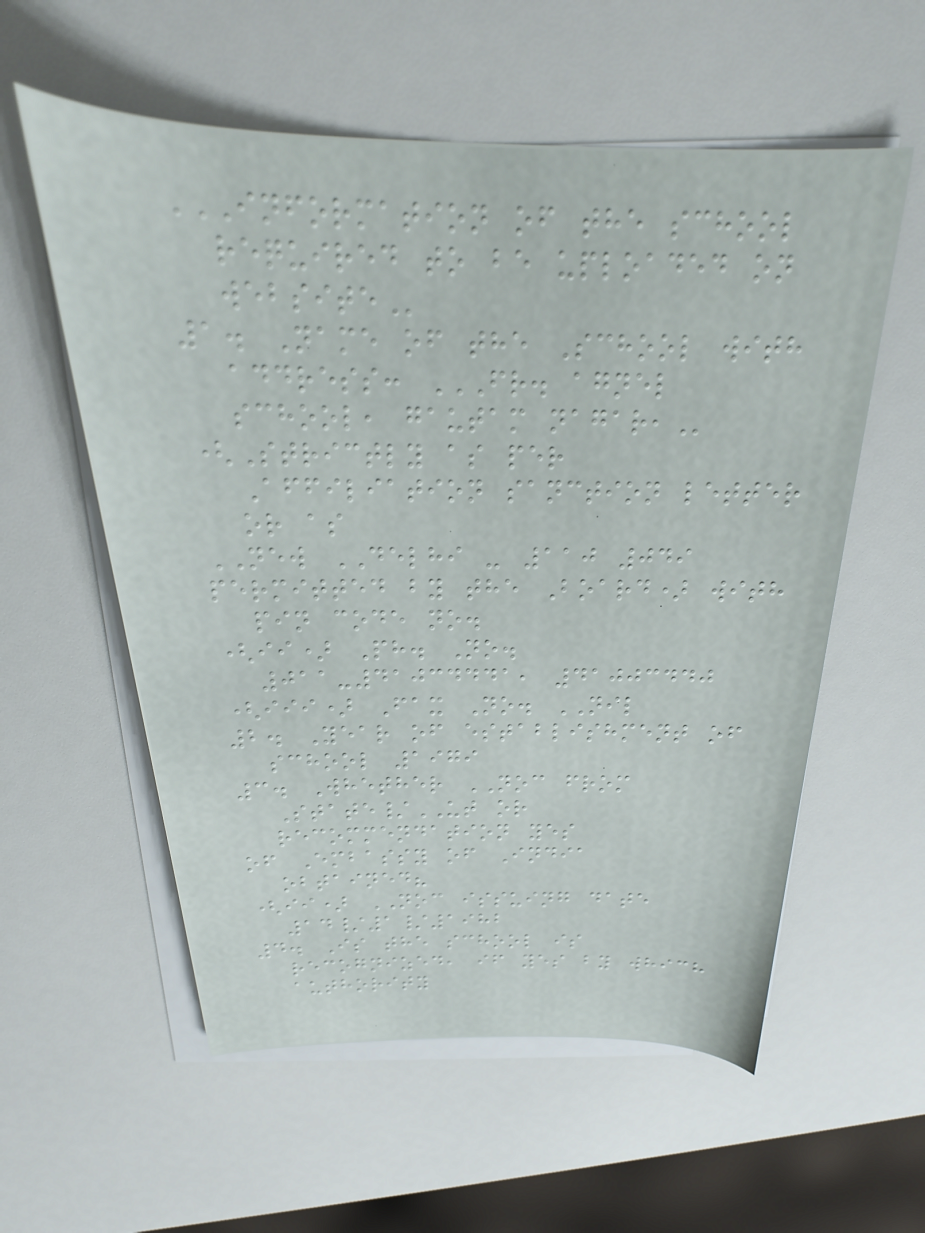INFORMATION OF THE SCHOOL
REQUIRED TO BE UPLOADED ON
WEBSITE
1. Name of the School with
address: FR. AGNEL
SCHOOL, GAUTAM NAGAR,
(Strictly as per
Affiliation sanction letter
or as
NEW DELHI - 110 049
permitted by the Board) with
pin code no.
(ii) Ph. No.
011-41034441, 41003440
(iii) Fax No. NIL
2. Year of establishment of
school 1979
3. Whether NOC from
State/UT or
recommendation yes
of Embassy of India
obtained?
(ii) NOC issuing date
14/1/1982
4. Is the school is
recognized, if yes by which
authority
